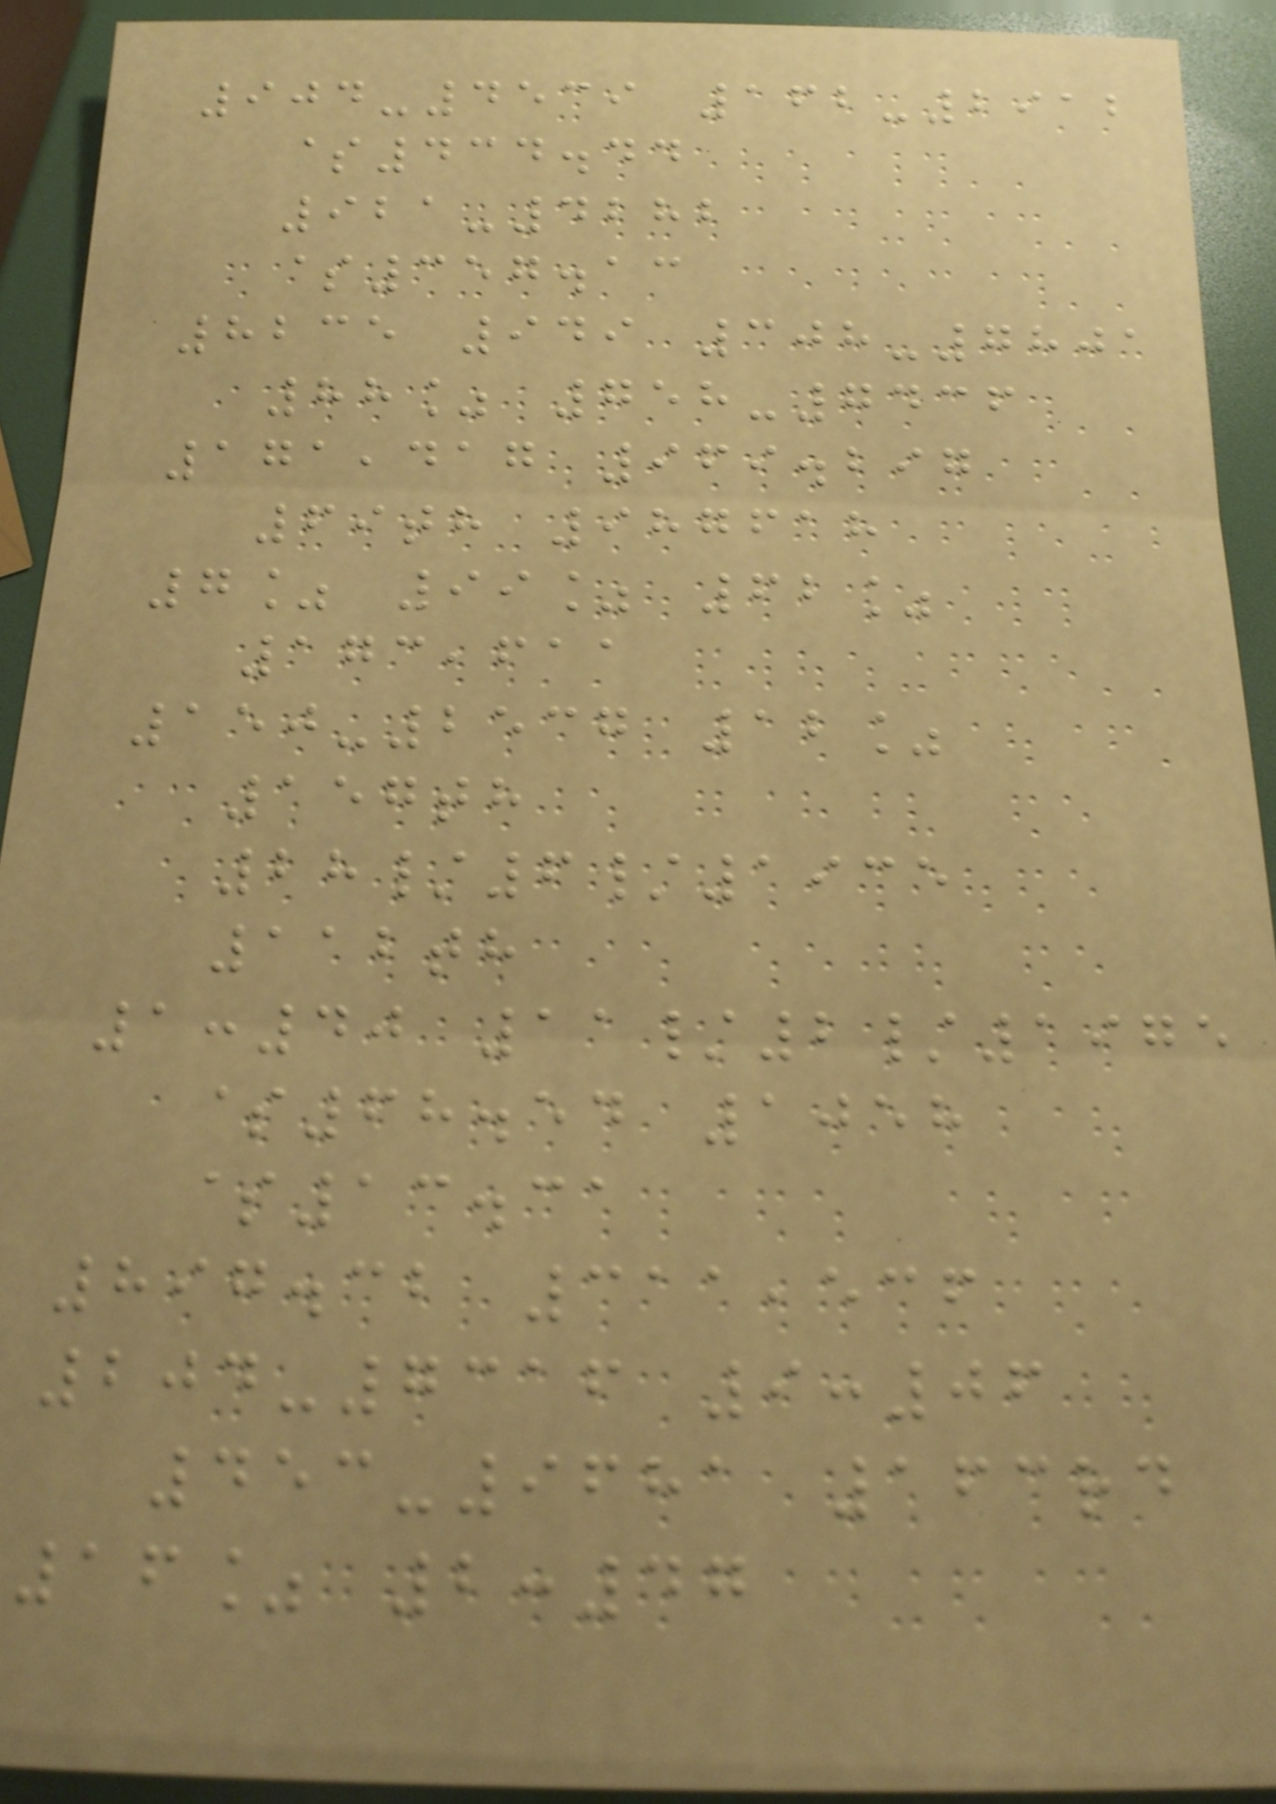904-4539 162-2912
$434.44
921-4282
$357.13
8235 949 308-7801
88% 758-7436
171,417 969.297
69th 987618
7% 99% 62%
173,611
150-2537 12%
157th
28/6/1935
112th
1:40 11/2/1975
$68.54 1058
$13.31
897.32 311,536
204-7316 9:06
453-9681 163rd
16% 2:47
